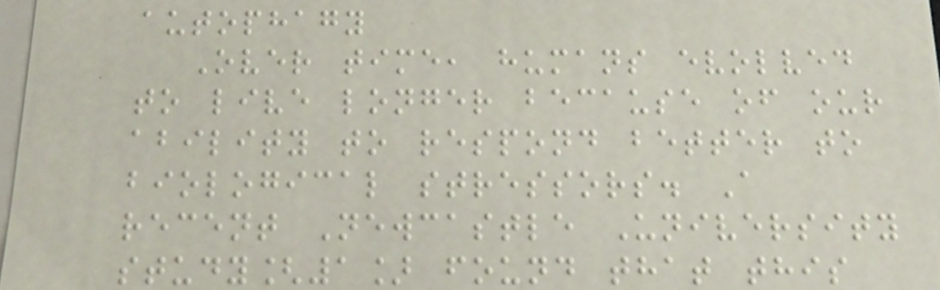autophagy
Over time, humans evolved
to live longer because of our
ability to respond better to
biological stressors. A
recent Newcastle University
study[1] found that this
